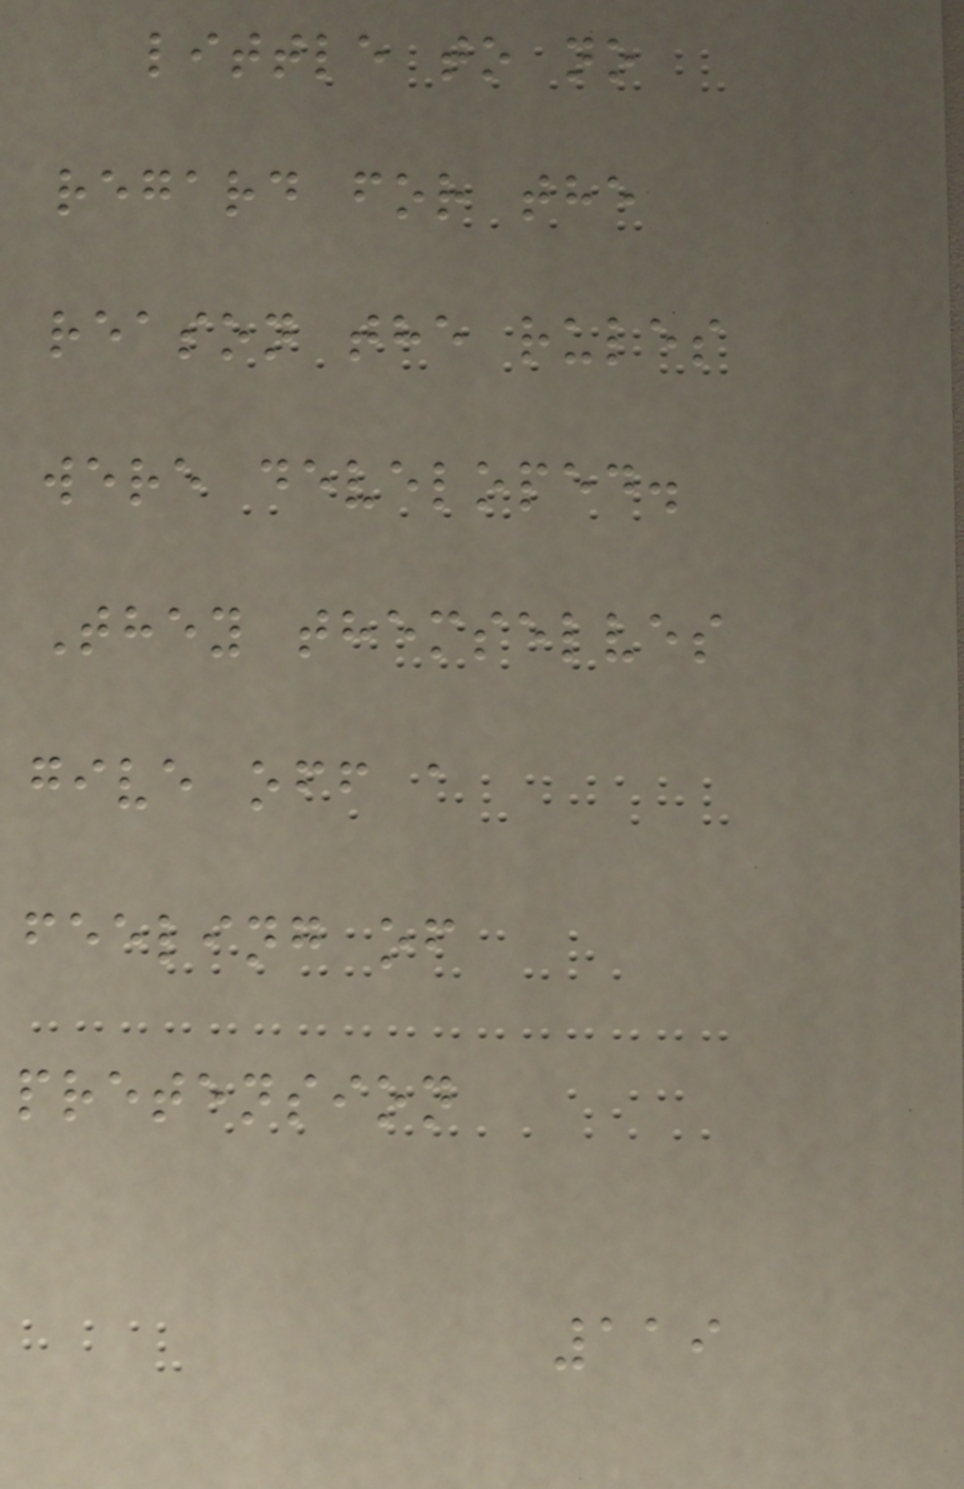little to no
regard for the
reason the rules
were developed.
They themselves
give off a
feeling of
pretension
119
